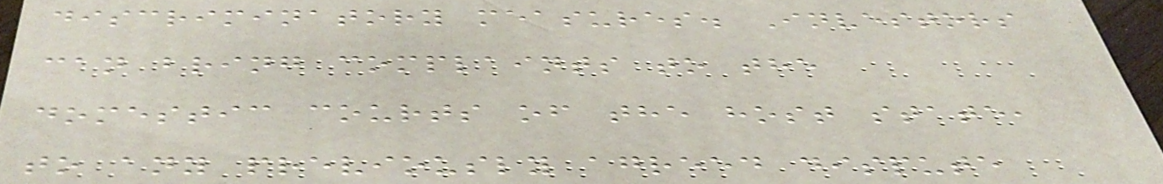discriminatory measures. Investors
can bring complaints to the
domestic courts of the host state,
to any previously agreed dispute
